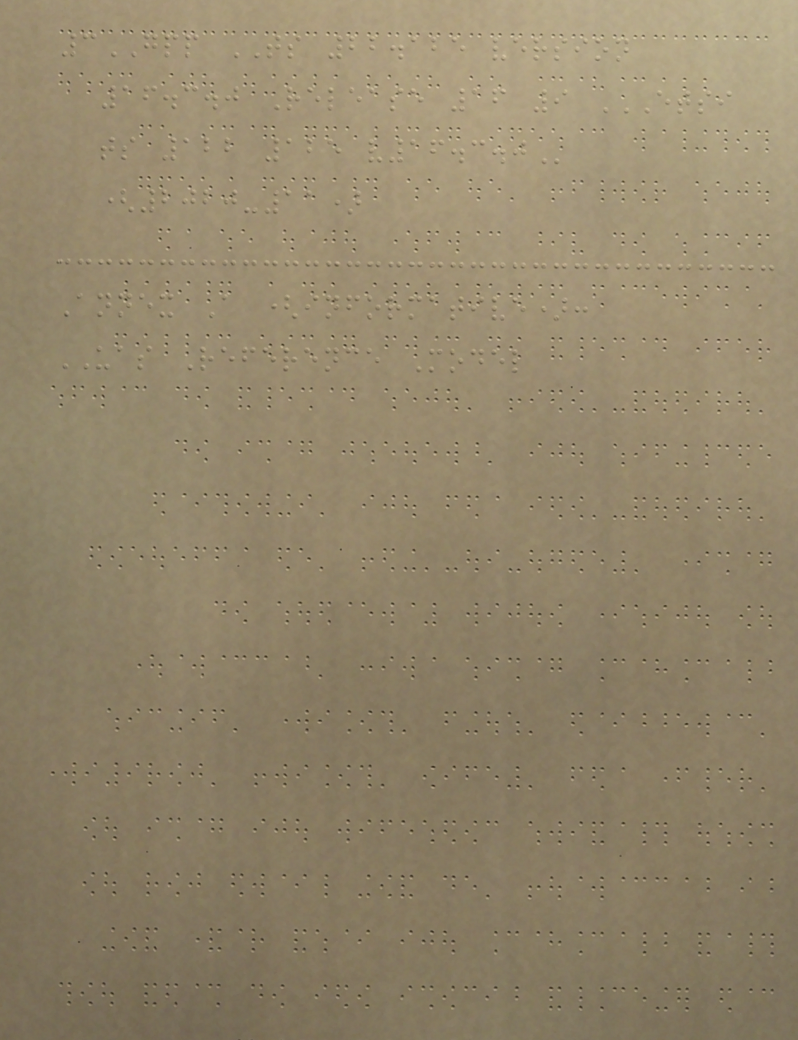3GPP TS 22.125 version
16.3.0 Release 16 9 ETSI
TS 122 125 V16.3.0
(2020-11)
Annex A (informative):
UAS Reference Model
